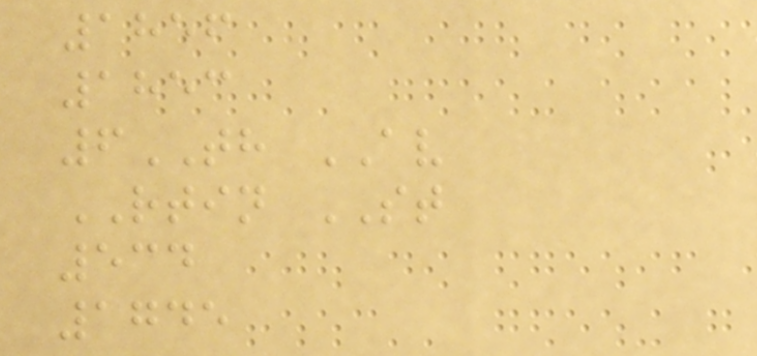1856
1853
6TH AV
RTIN ST
534
1745
